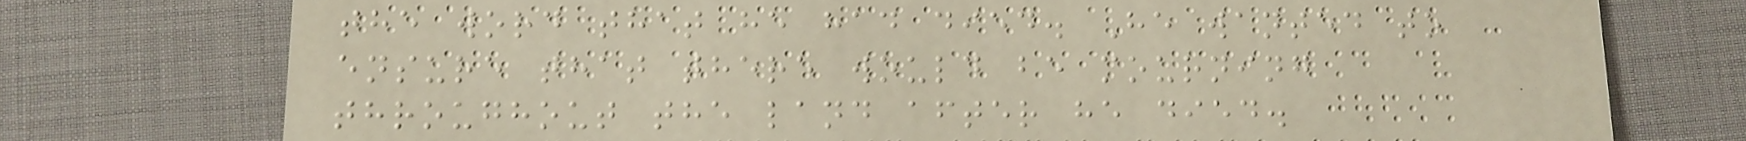the word that he had died. He wanted to
ensure that there would be mourning
throughout the land after he died.
